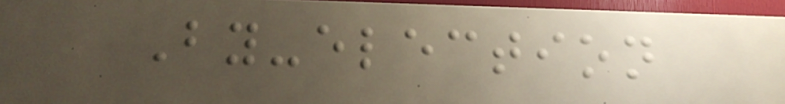By-election
